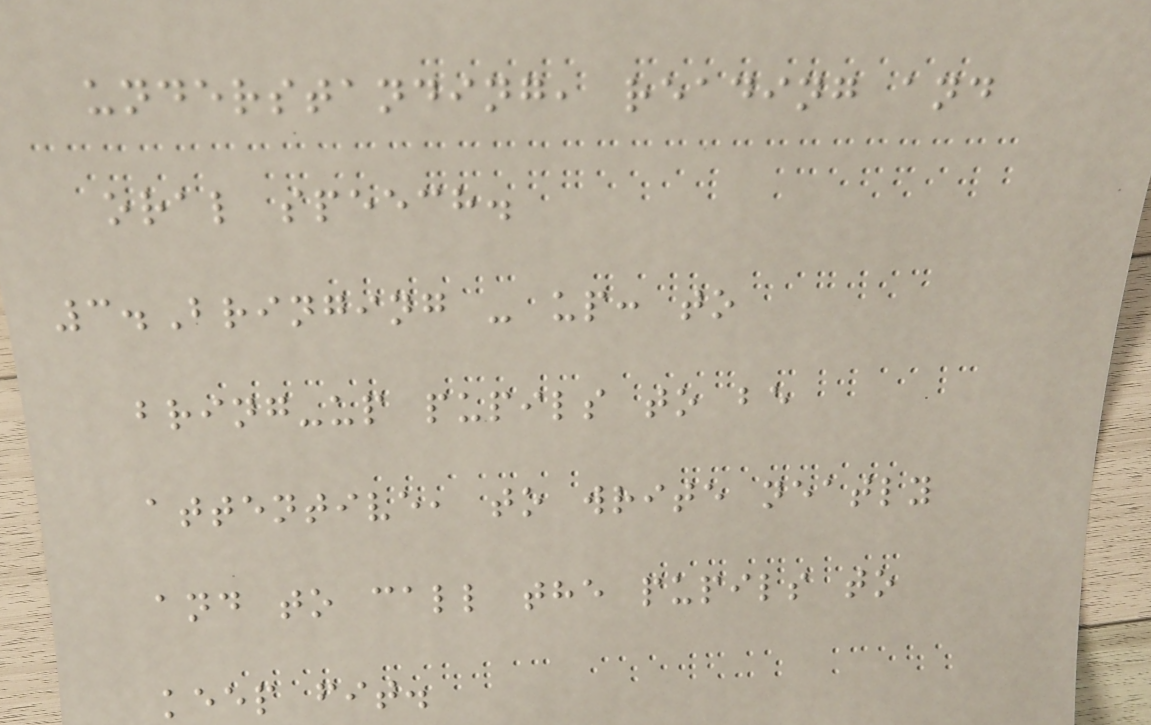understanding, reading and
oral speech.
3.Bringing - up: to
bring-up pupils to be
attentive, to write neatly
and to call the pupils to
keep fit.
